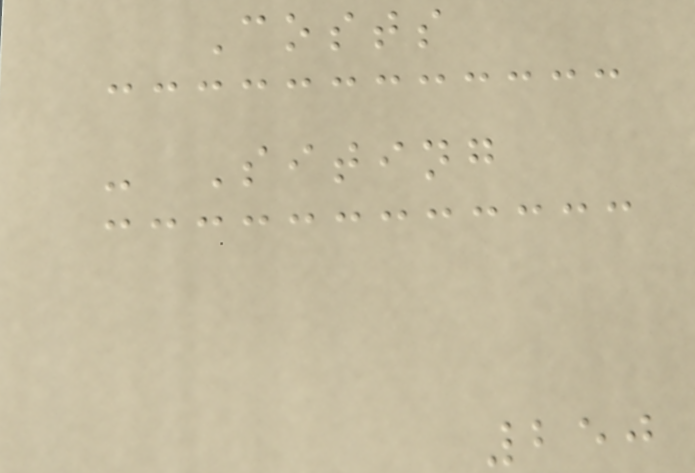Costs
- Siting
250
